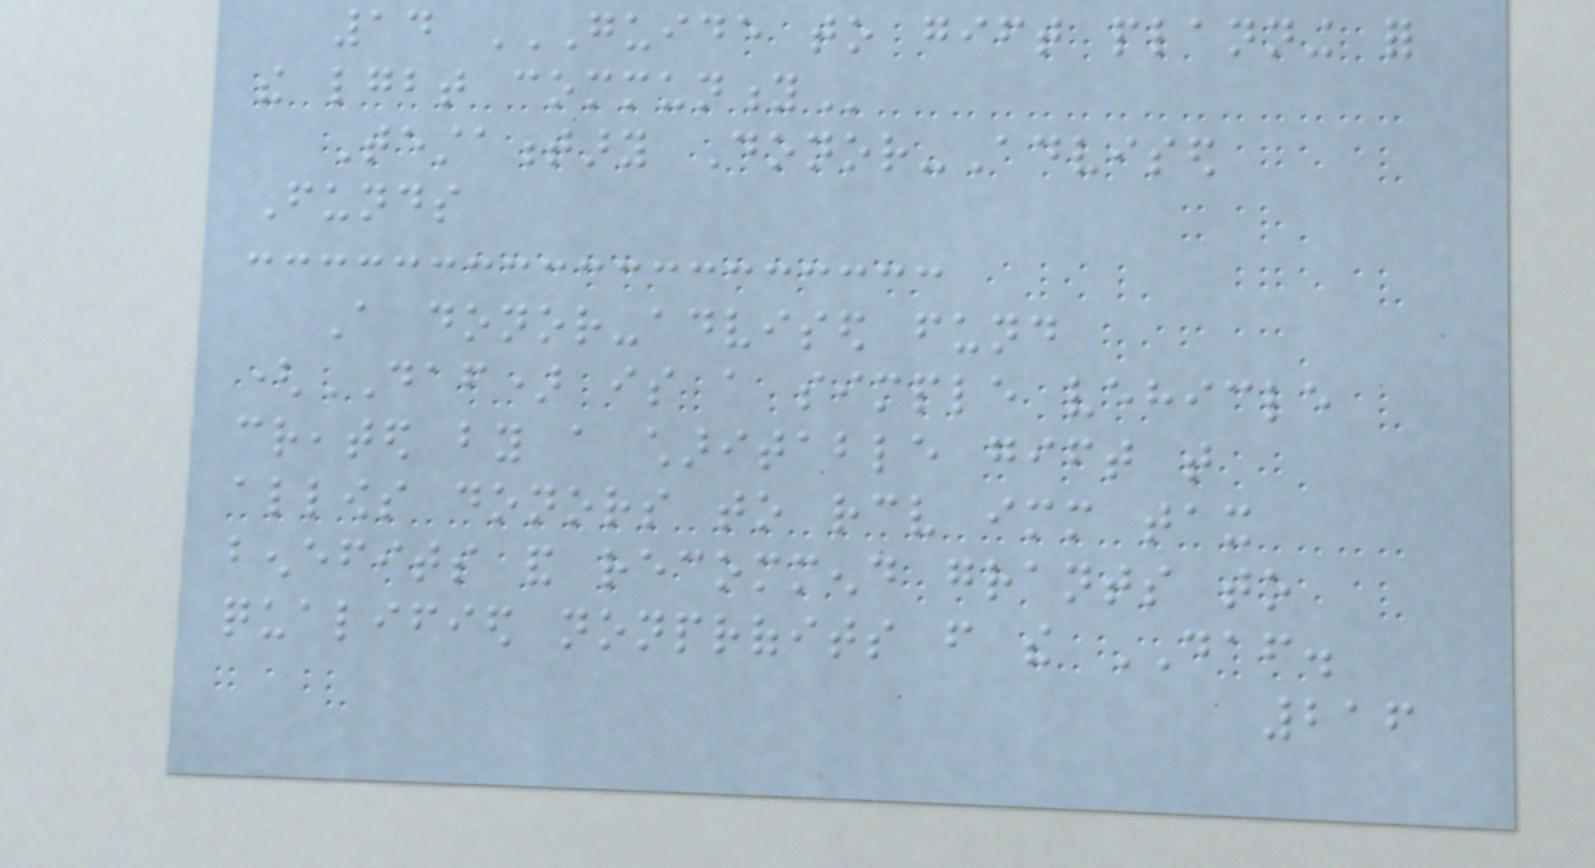14 GUIDE TO GIFT PLANNING FOR
THE LGBT COMMUNITY
Testamentary Donor-Advised
Funds
A donor-advised fund
(DAF) is a simple vehicle
created by a charitable gift that
allows donors to receive immediate tax
benefits and recommend grants to
qualified nonprofits from the DAF.
216
